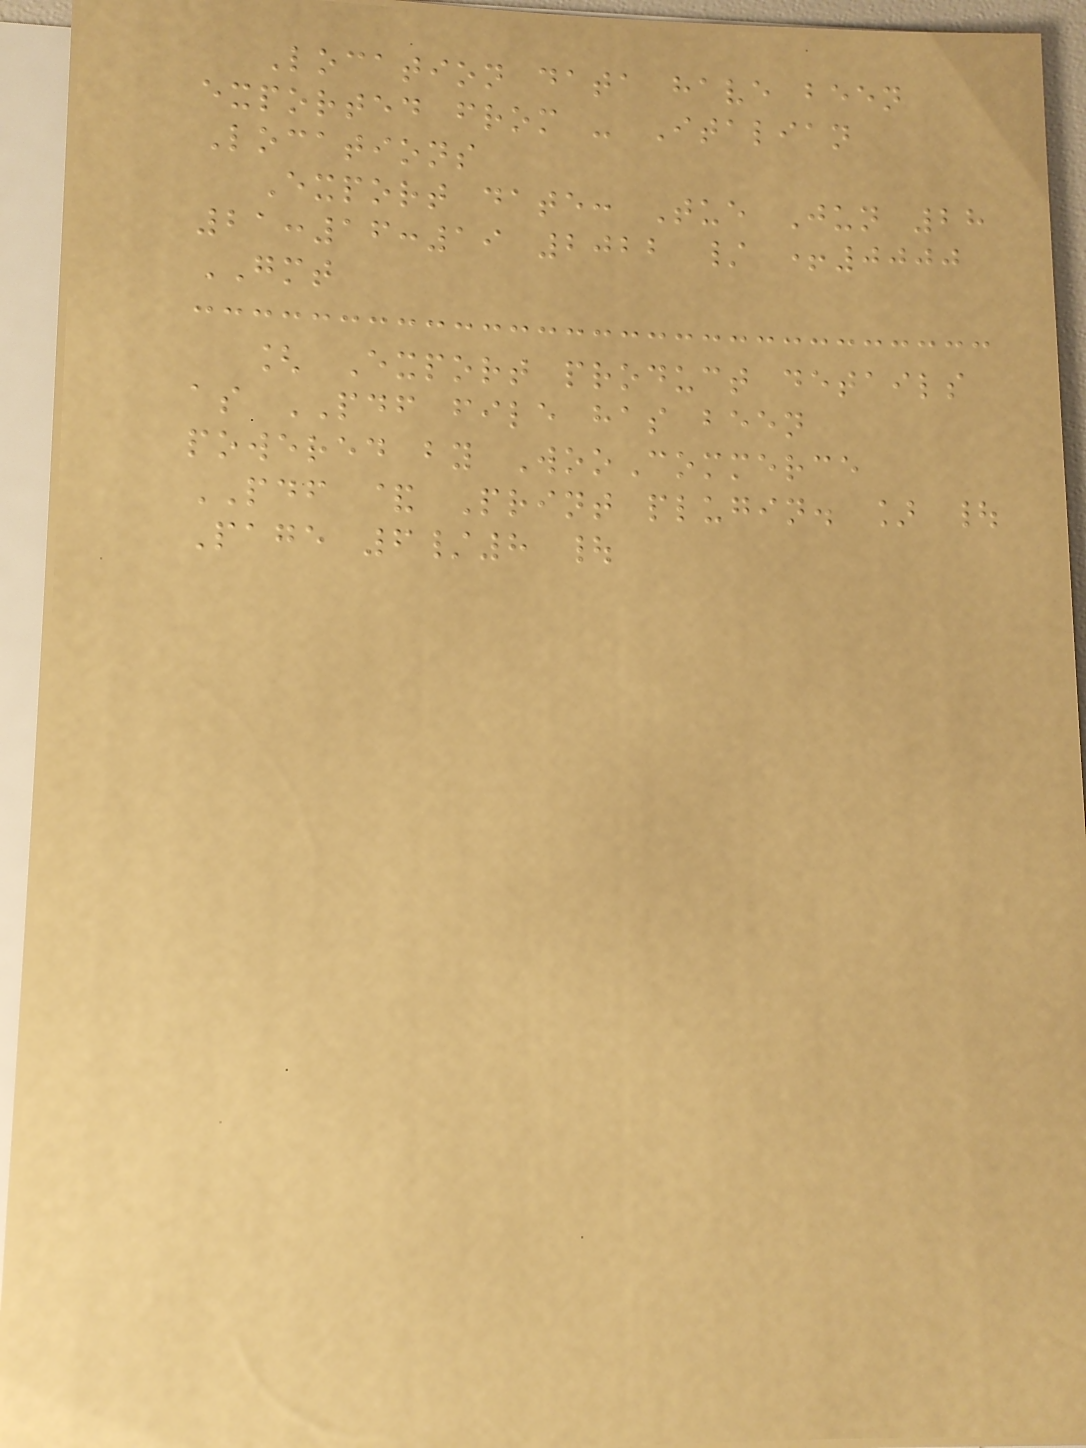Location data have been
exported from - Italian
Locations
Export date: Tue Jun 28
21:16:19 2022 / +0000
GMT
[ Export product details
as PDF file has been
powered by WooCommerce
PDF & Print plugin. ] |
Page 6/8 |
